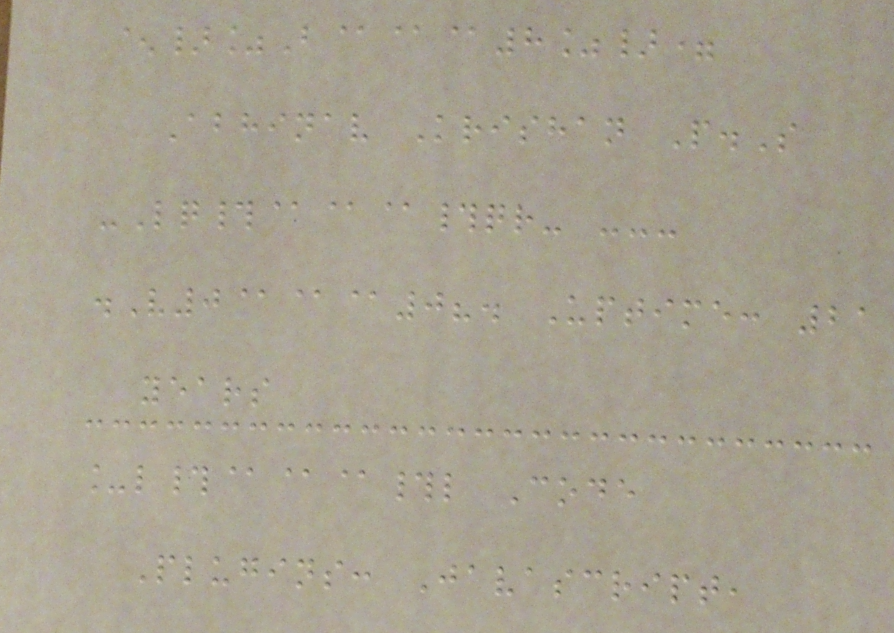^}%B@@@8%}=
Abhinav Krishan P.S
-Lq#@@@#qr- ---
.V0@@@0?. Uptime: 21
years
_l#@@@#l Code
Plugins: Javascript,
